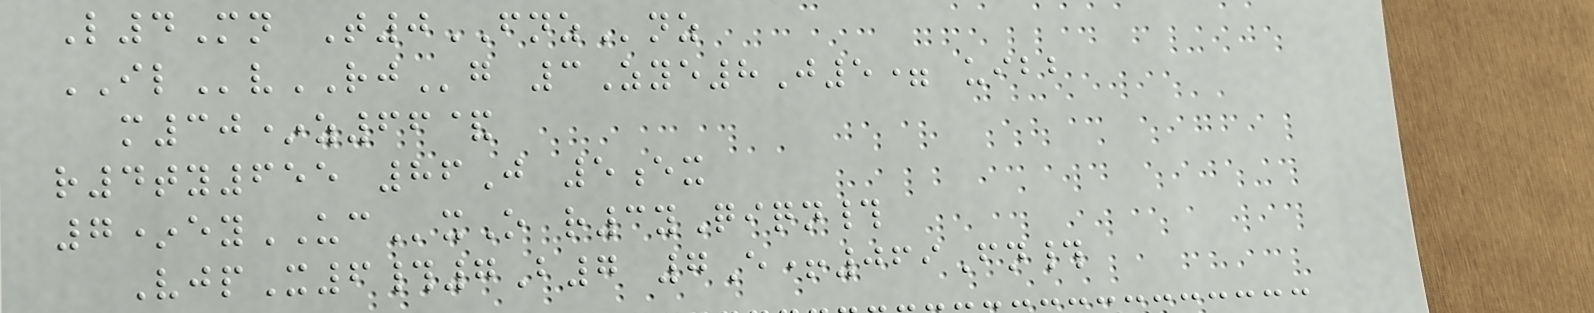L4Mn T0FNZnz
ILvRJg 3Zye8J5= uibb
m30*z66&
r4ty655 86J 5ex
7*eyUCxO r3yQiqn#
VjpX6#7B7 7E+069Fn#
